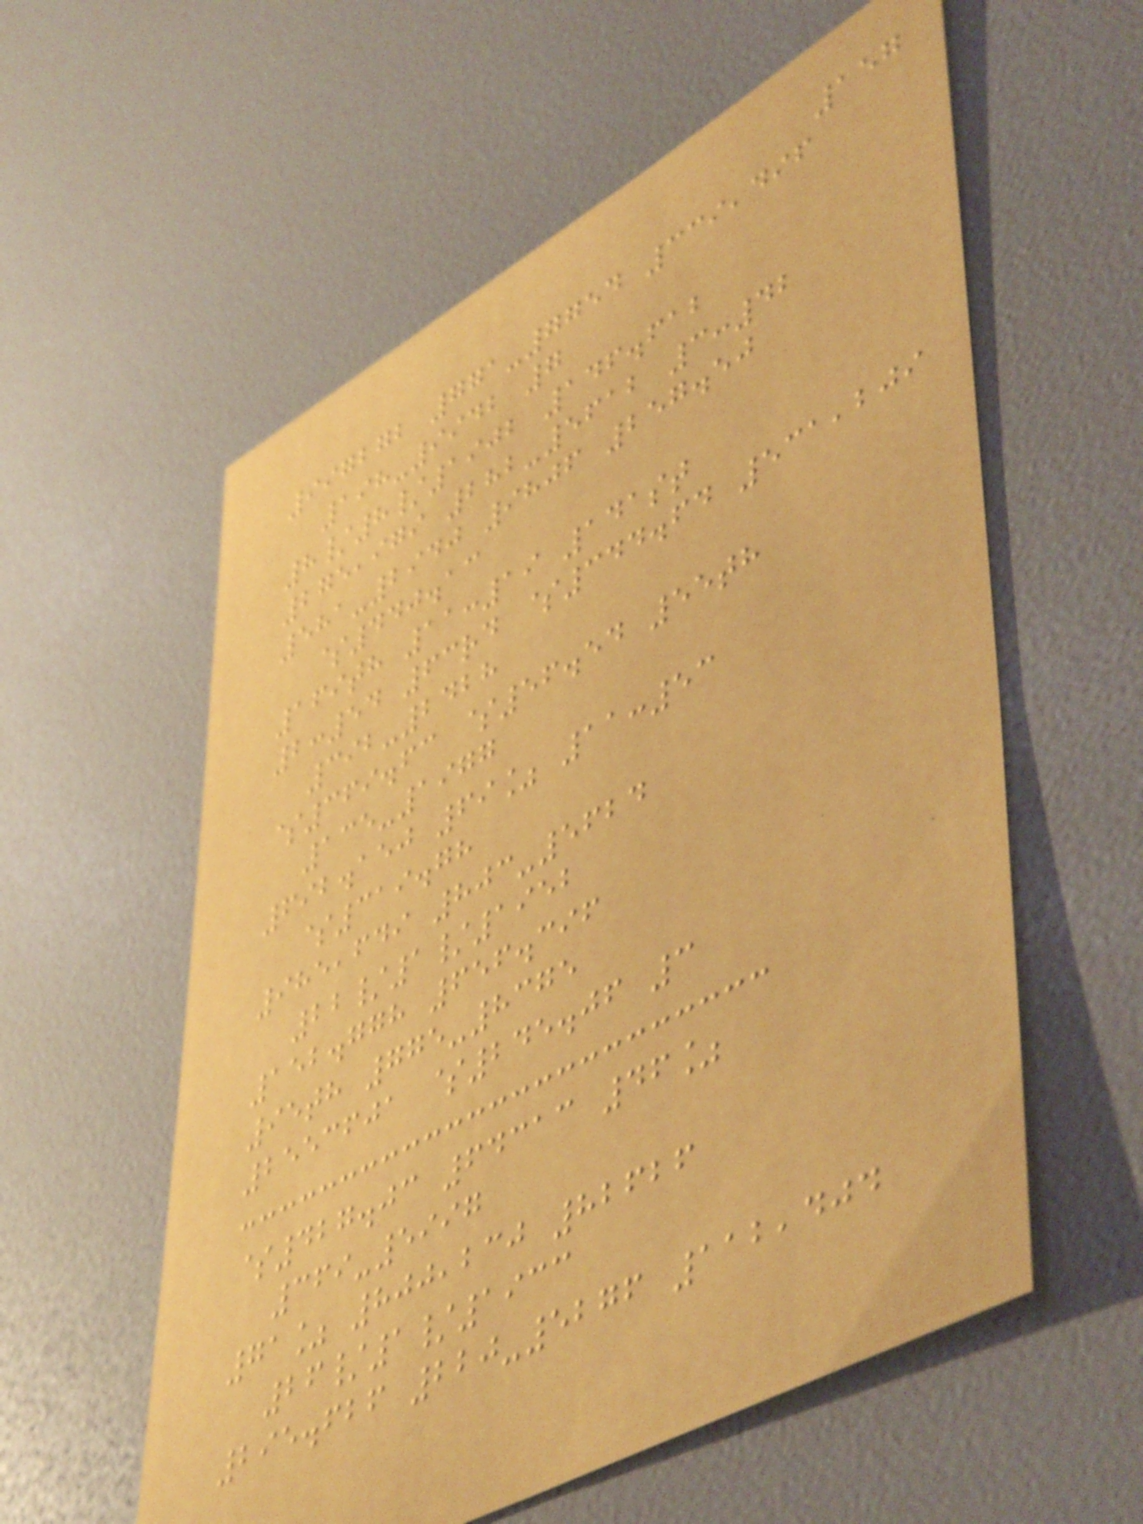157
997272 771-7754 339,496
198-9942 7
8/8/1902 146.612
275,979 282-5612 3:42
581-2940 9806 257.50
$440.13
169th 11:19 141st
2:54 63rd $344.64 531,209
392-2428
$369.63 $56.54 55th
135-1977
692.150 69% 11:53
$319.78
985,649 803-5624
22/1/1952
152.778 656.396
95th 775-8375
2553601 $245.06 3
$427.03 64313 46%
369-5997
71% 800,230 82626
26/1/1933
295.626 220-5276 112,404
